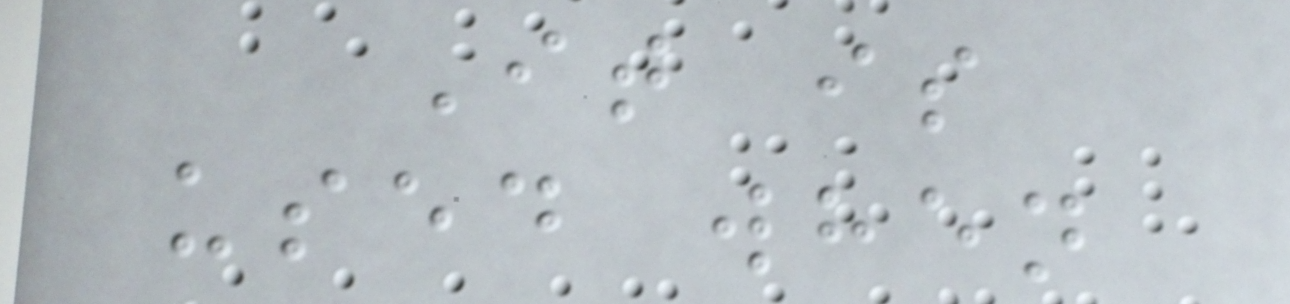It is
used when
